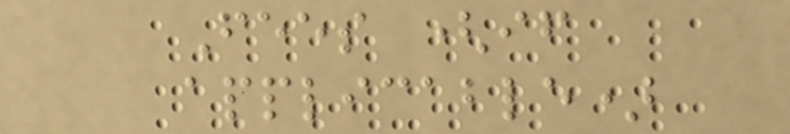Fees (if
applicable)
